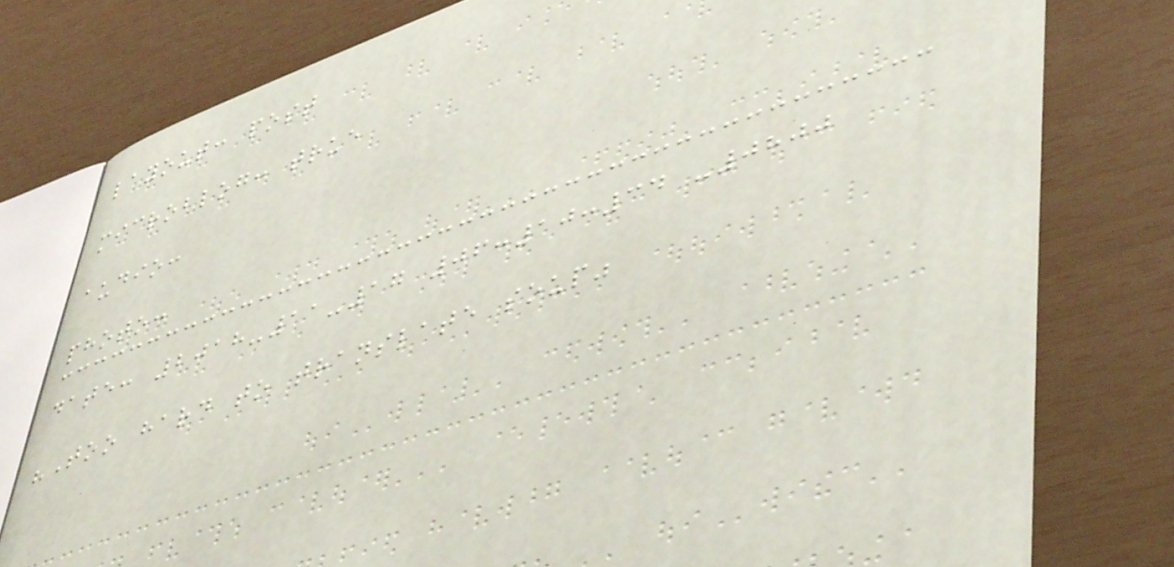layout: post
microblog: true
audio:
photo:
date: 2018-11-17 06:10:34 -0800
"Too hard to translate soup"
